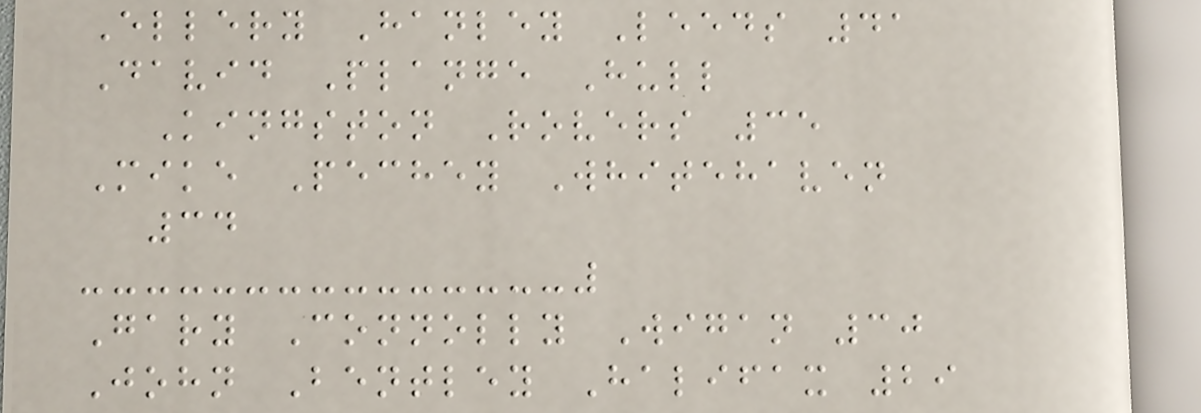Ellery Hanley Leeds 41
David Plange Hull
Kingston Rovers 35
Mike Pechey Whitehaven
34
Gary Connolly Wigan 30
John Bentley Halifax 29
